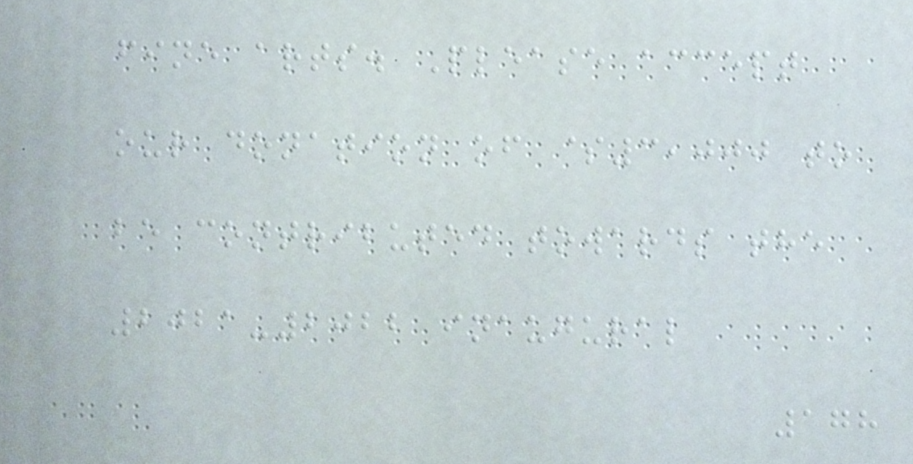fine arts. Please accept
our donation of $3,000 to
be contributed towards the
2021-2022 inaugural
178
